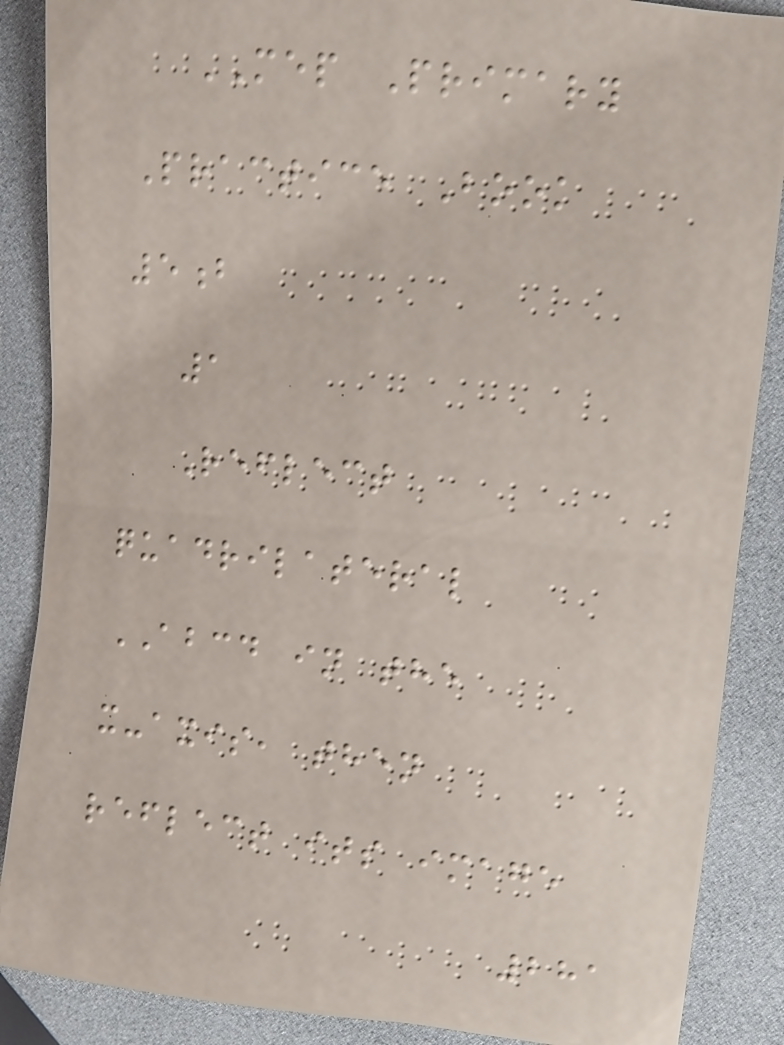MEP Primary
Practice Book
5b
1
Reflect
quadrilateral
ABCD in the
x-axis, then
reflect its image
281
